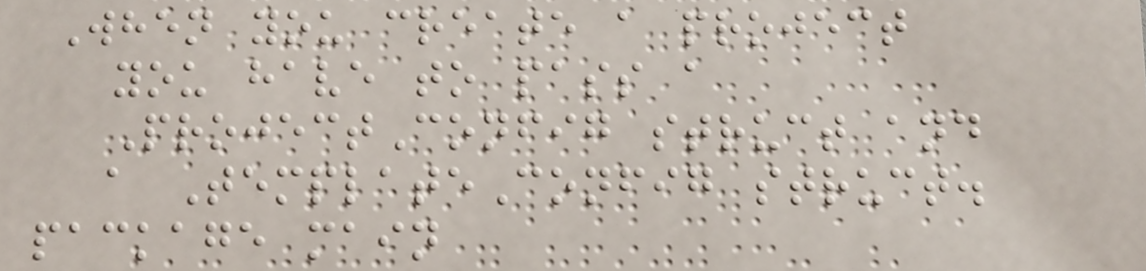When you create a project
you have to pass a
ProjectConfig struct and
a TemplateConfig struct.
package main
